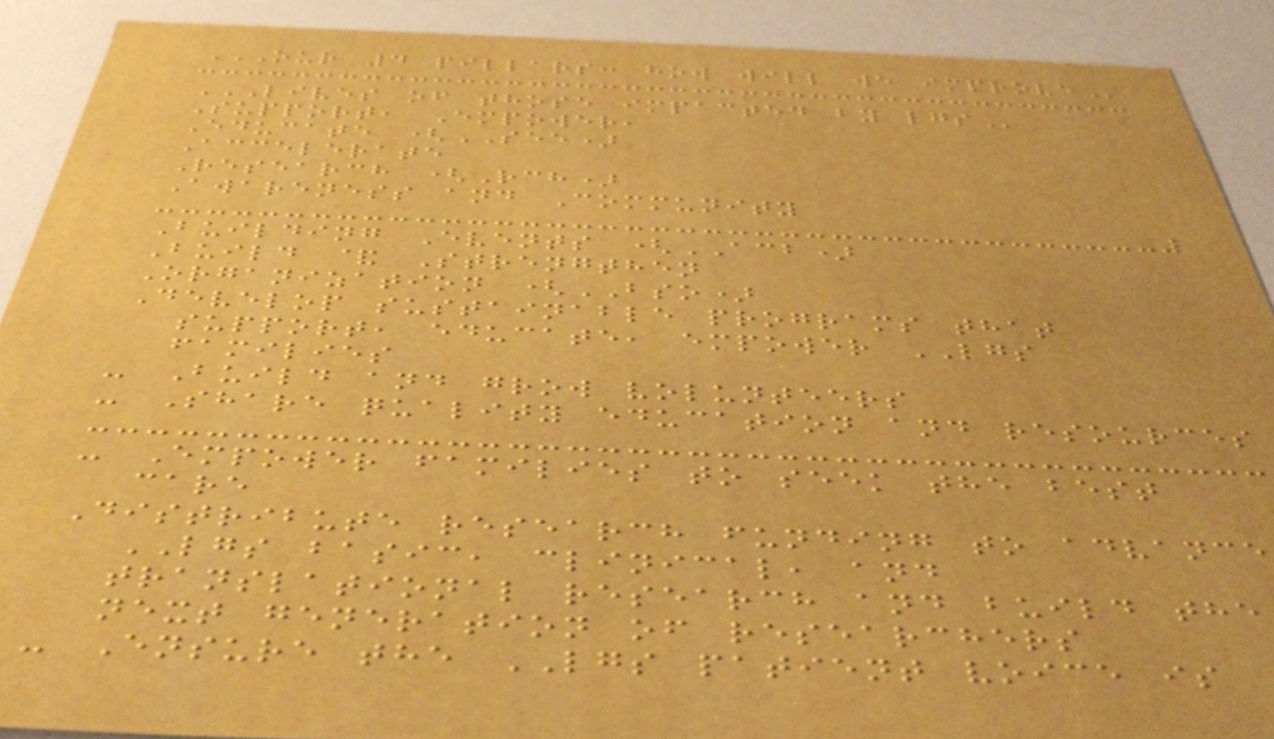OUR 4 PILLARS: HOW WILL WE IMPROVE
LIVES OF THOSE IMPACTED BY LGS
Support, Empower,
Educate (SEE)
Accelerate
Research (Rch)
Awareness and Community
Building Events (ACB)
Build & Strengthen
Organization (BSO)
Develop sustainable programs that
support, educate, empower LGS
families
- Build and grow volunteers
- Share quality education and resources
- Empower families to seek the best
care
Distribute research funding to advance
LGS basic, clinical, and
translational research and build the
next generation of researchers
- Ensure the LGS patient voice is
